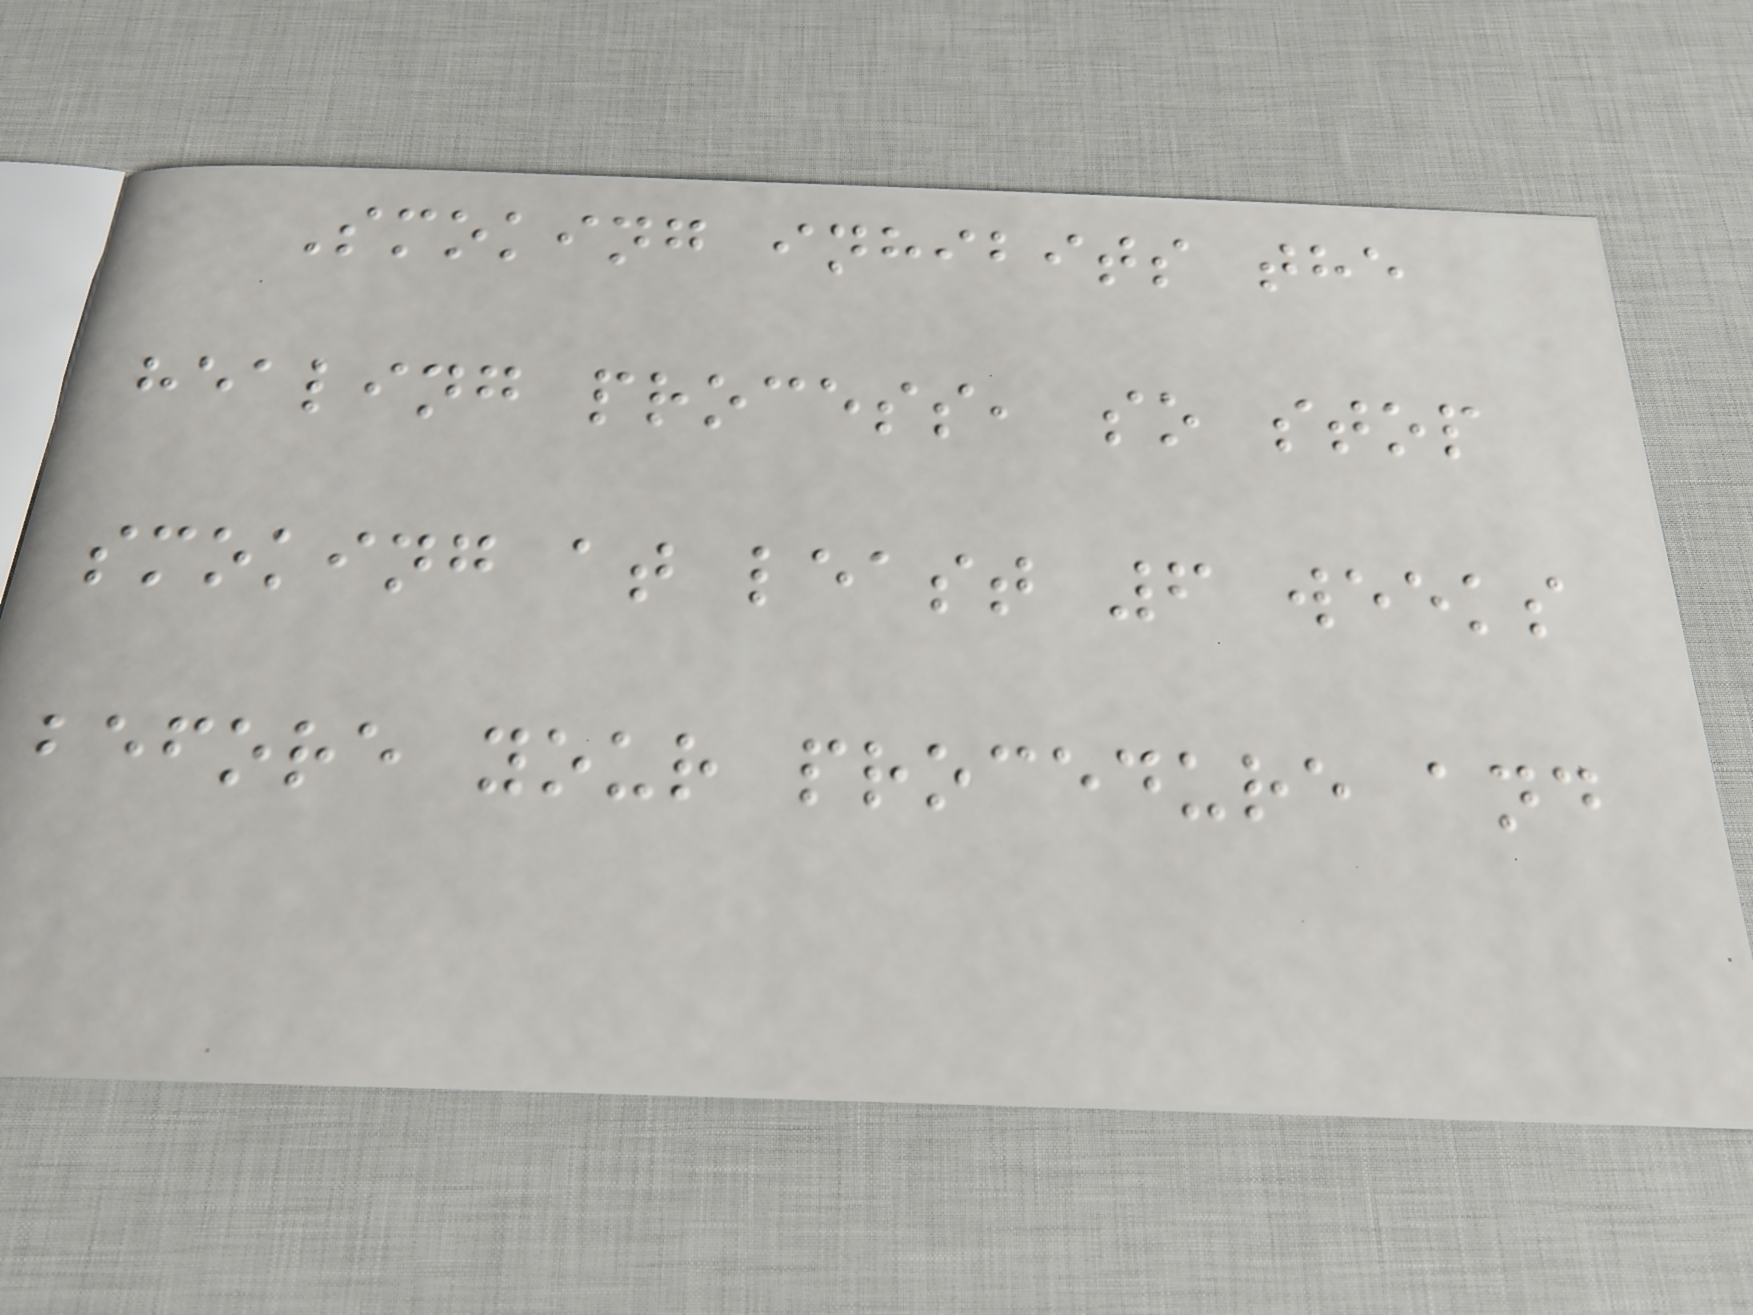Smoking inhibits the
healing process, so stop
smoking at least 6 weeks
before your procedure and
